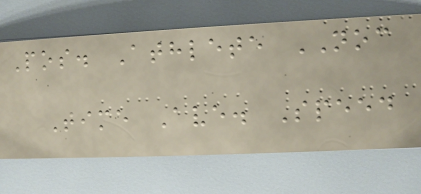Pos. Athlete NOC
Time Ave. Speed
